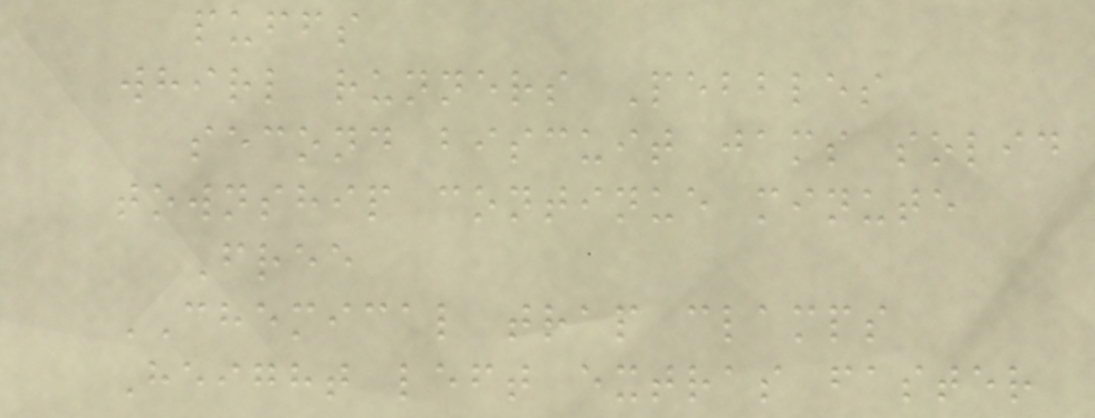puffs
whirl runners Pebbles
second biscuit jams solid
township continue minute
Free
CHEMICAL trap clamps
Height left extras faster
